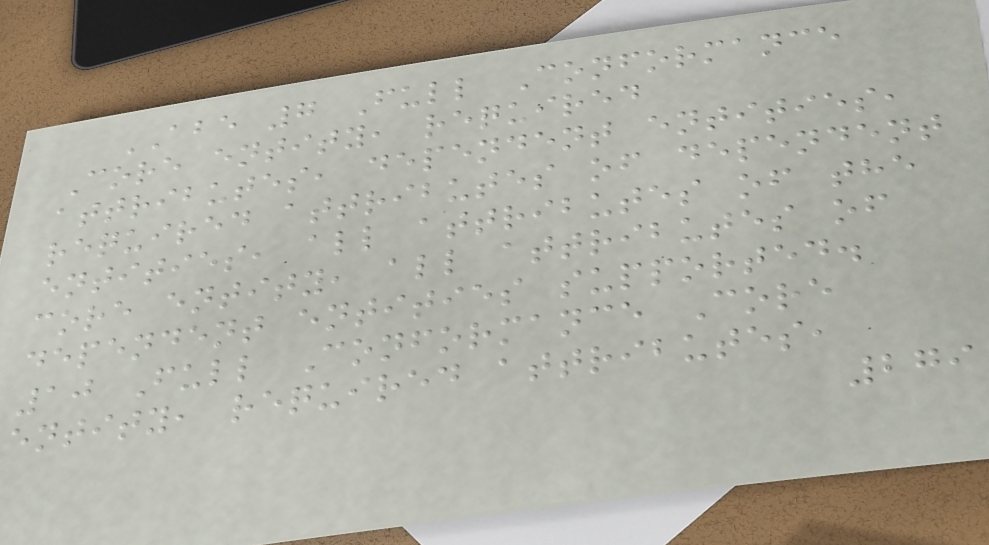ABE 7 Full Conformance
Core entity, required
attributes, dependent entities,
required attributes of dependent
entities, all attributes of the
core entity, all attributes of
dependent entities supported.
10 Full Conformance Core
entity, required attributes,
279
